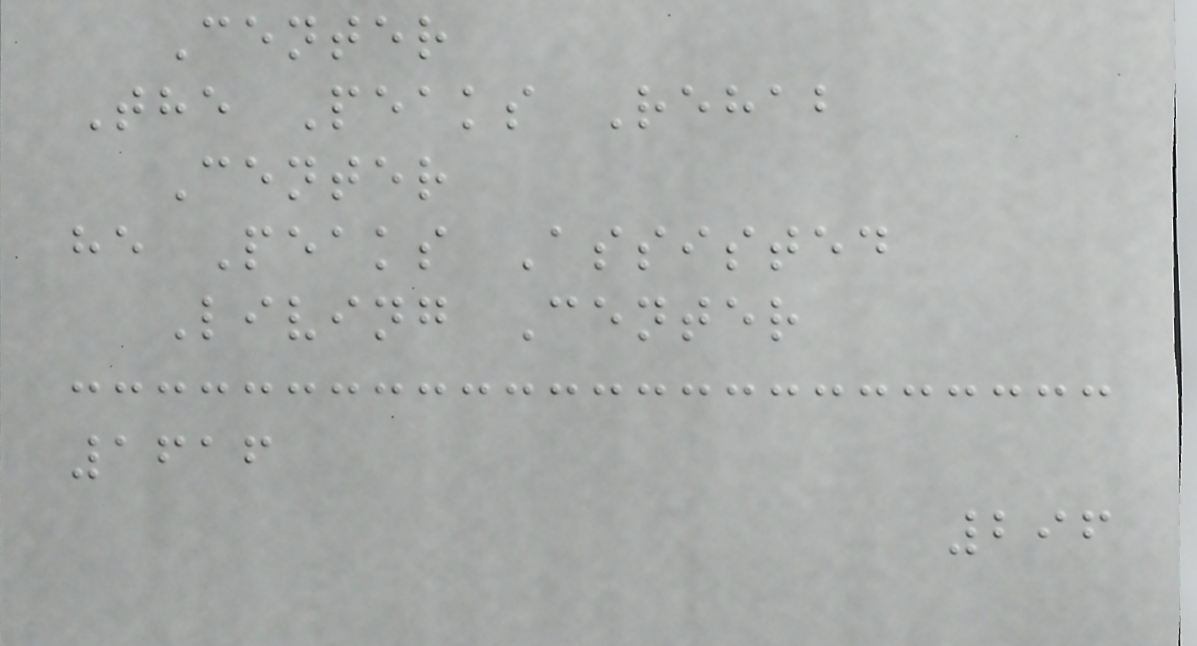Center
The Peaks Rehab
Center
he Peaks Assisted
Living Center
1616
296
